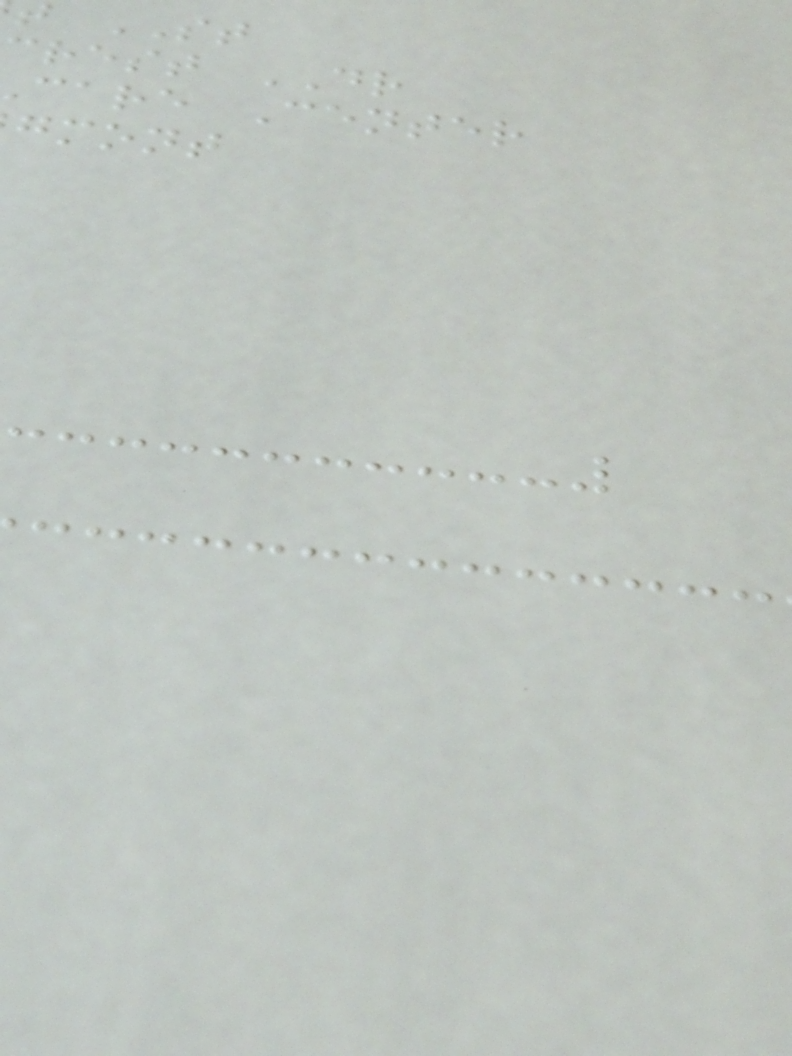ST
crest DR
care Center
gmont
